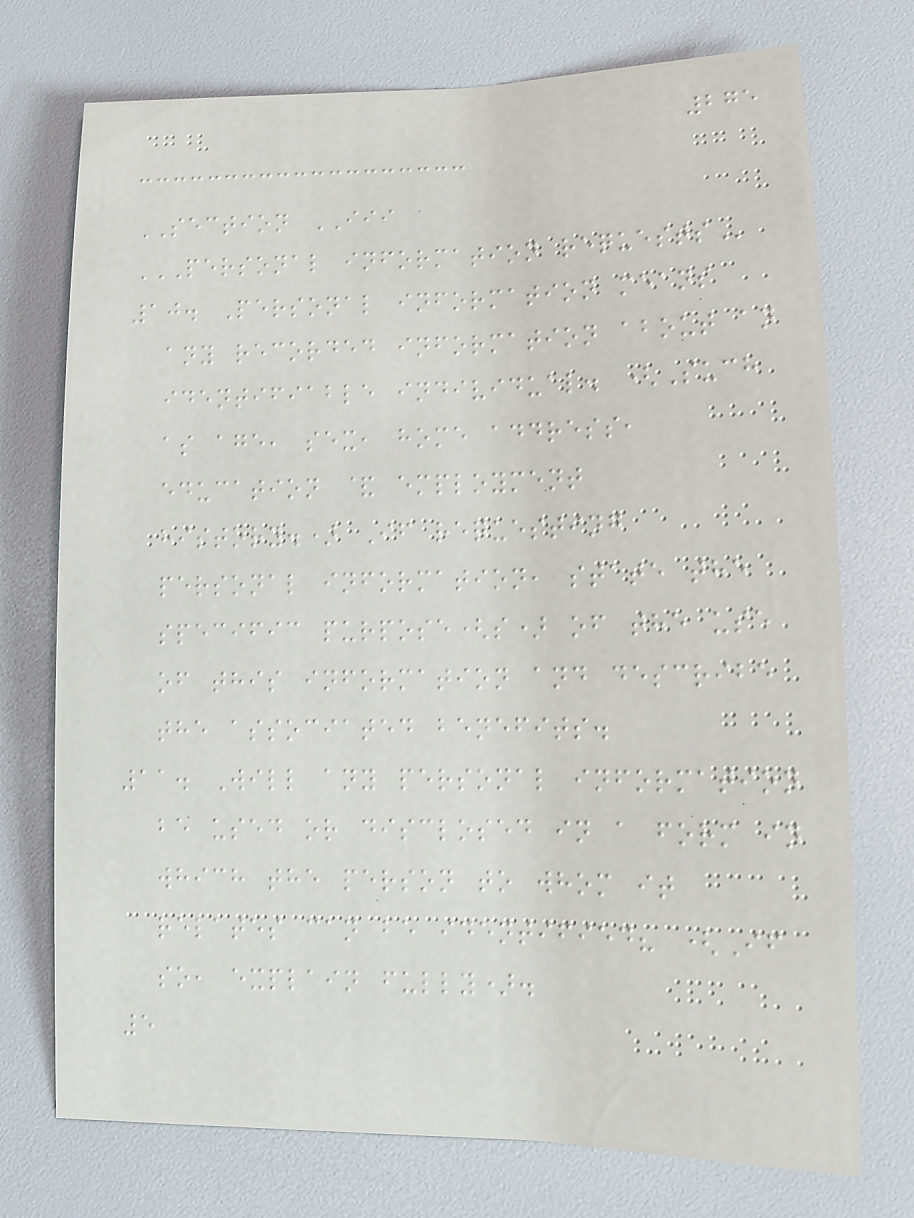275
SECTION III
PERSONAL INFORMATION REQUESTS
10. Personal information means
any recorded information about an
identifiable individual. (Such
as age, sex, home address,
education & employment
history.) If requesting
personal information, state the
specific purpose(s) of the use
of this information and describe
the associated benefits.
11. Will any personal information
be used or disclosed in a form in
which the person to whom it
relates can be identified? (If
so, explain fully).
5
